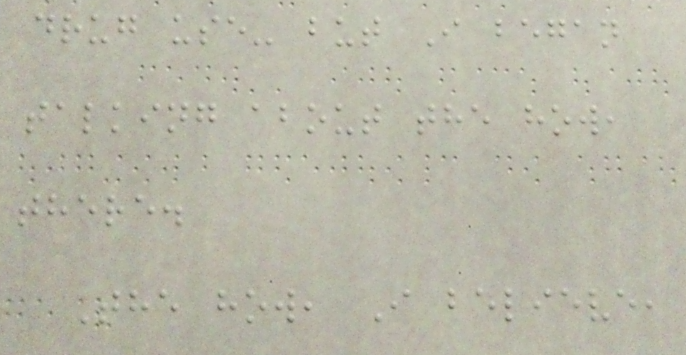drug use- but I began
talking about the how,
there.
The how, I believe,
